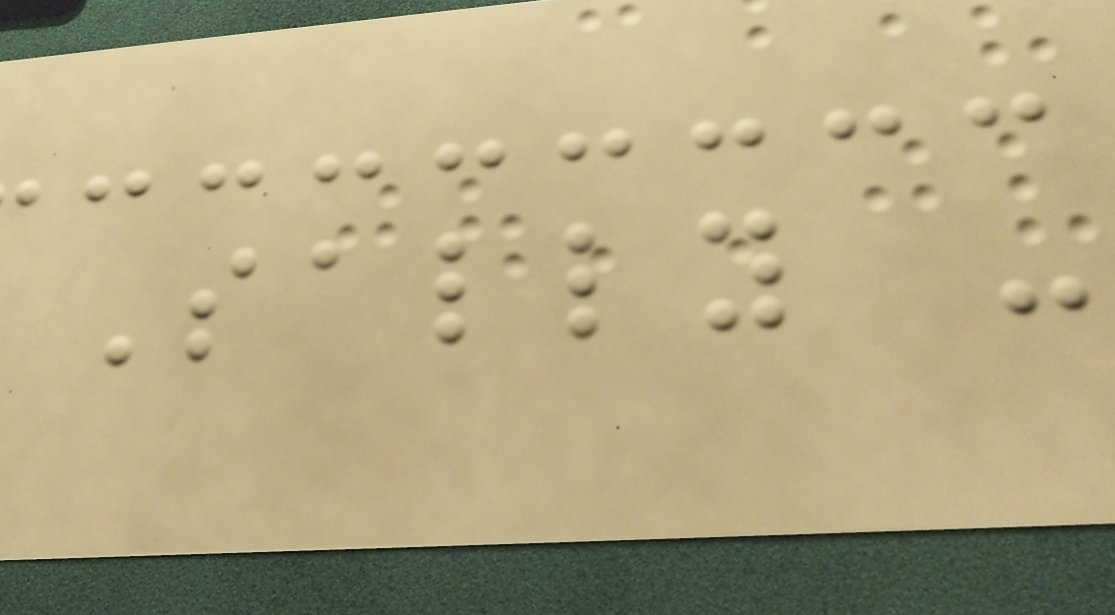Sally -
